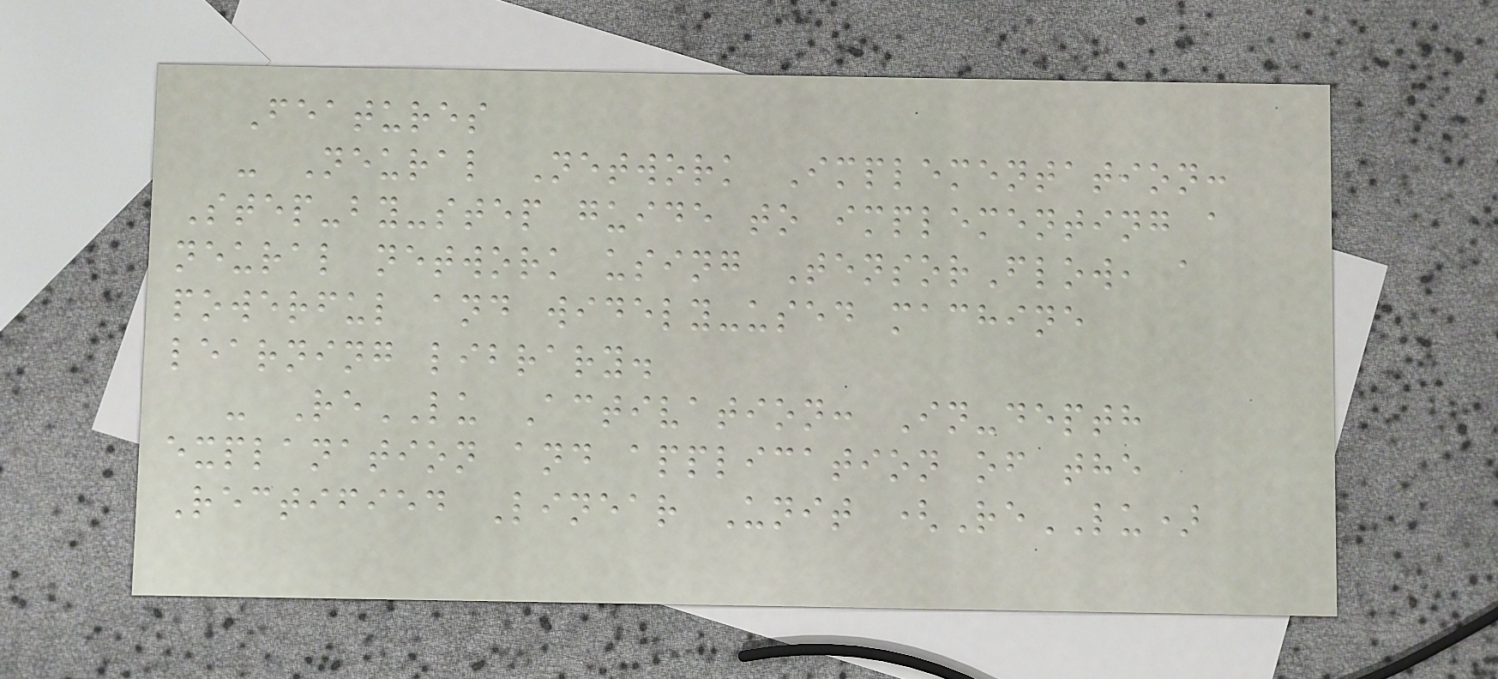Features
- Neural Network Implementation:
Step-by-step guide to implementing a
neural network using TensorFlow, a
powerful and widely-used machine
learning library.
- ReLU Activation: In-depth
explanation and application of the
Rectified Linear Unit (ReLU)
